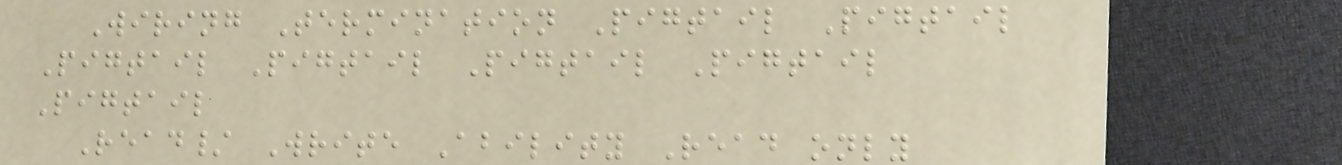Wiring Termination Pigtail Pigtail
Pigtail Pigtail Pigtail Pigtail
Pigtail
Read/ Write Ability Read only
